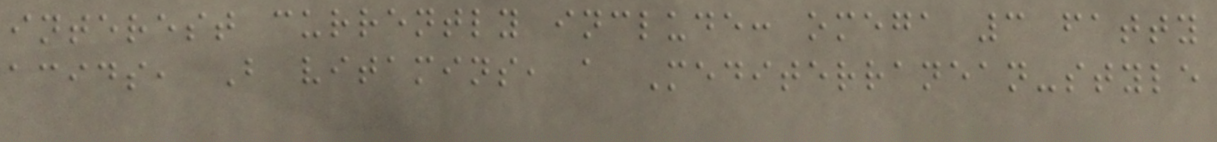interest currently include: omega 3 fatty
acids, B vitamins, a Mediterranean-style
